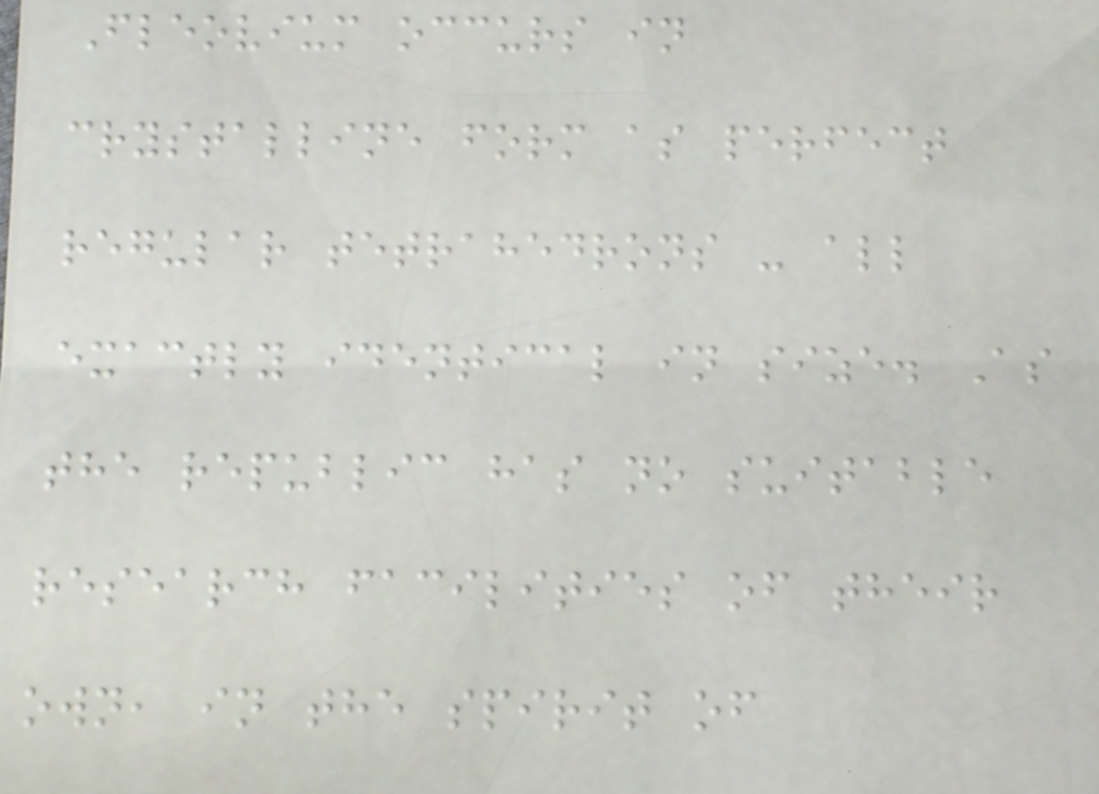Fleovium occurs in
crystalline form as perfect
regular tetrahedrons - all
exactly identical in size. As
the republic has no suitable
research facilities of their
own, in the spirit of
